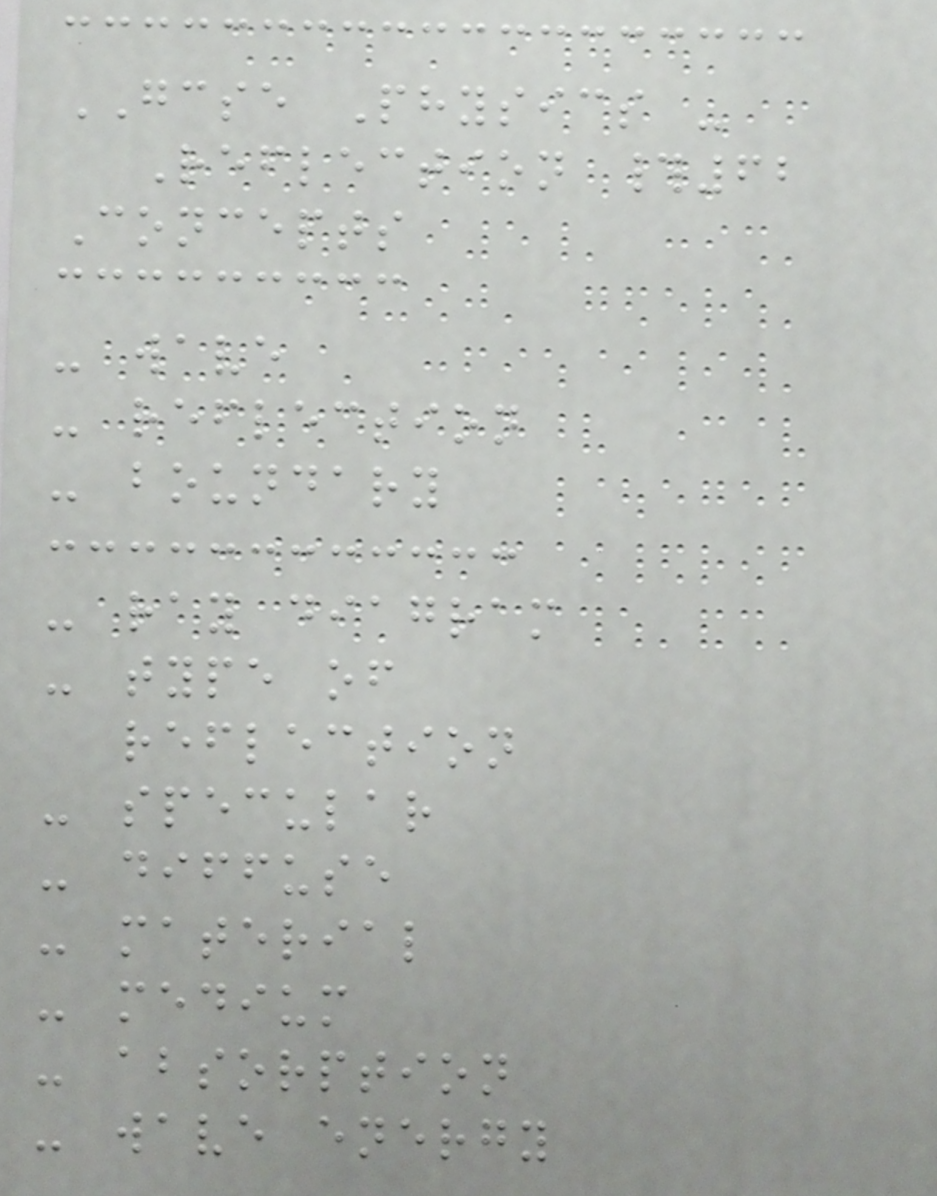GCSE Physics -
Reflection #62
Concepts
- wave
- reflection
- boundary
- ray diagram
- type of
reflection
- specular
- diffuse
- material
- medium
- absorption
- wave energy
